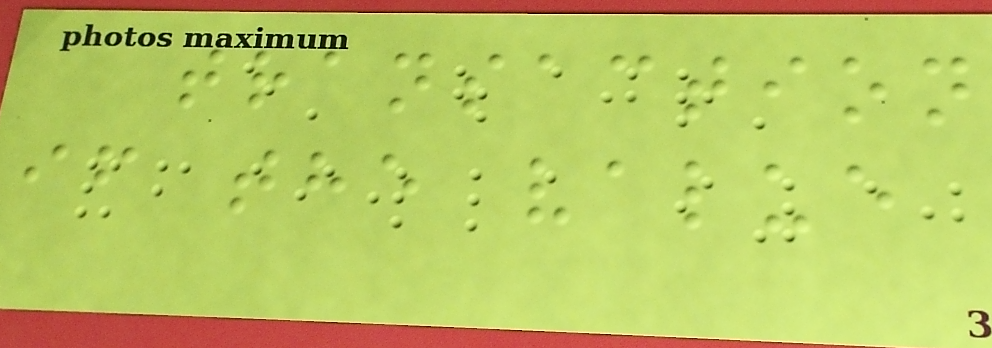transaction
if the value
